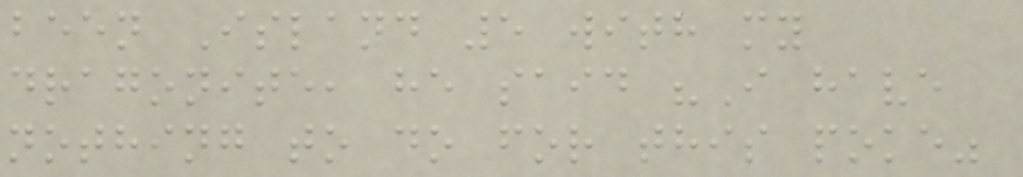been Island 5 with my
dragonite, he said "I have
nothing to do for this poke"
